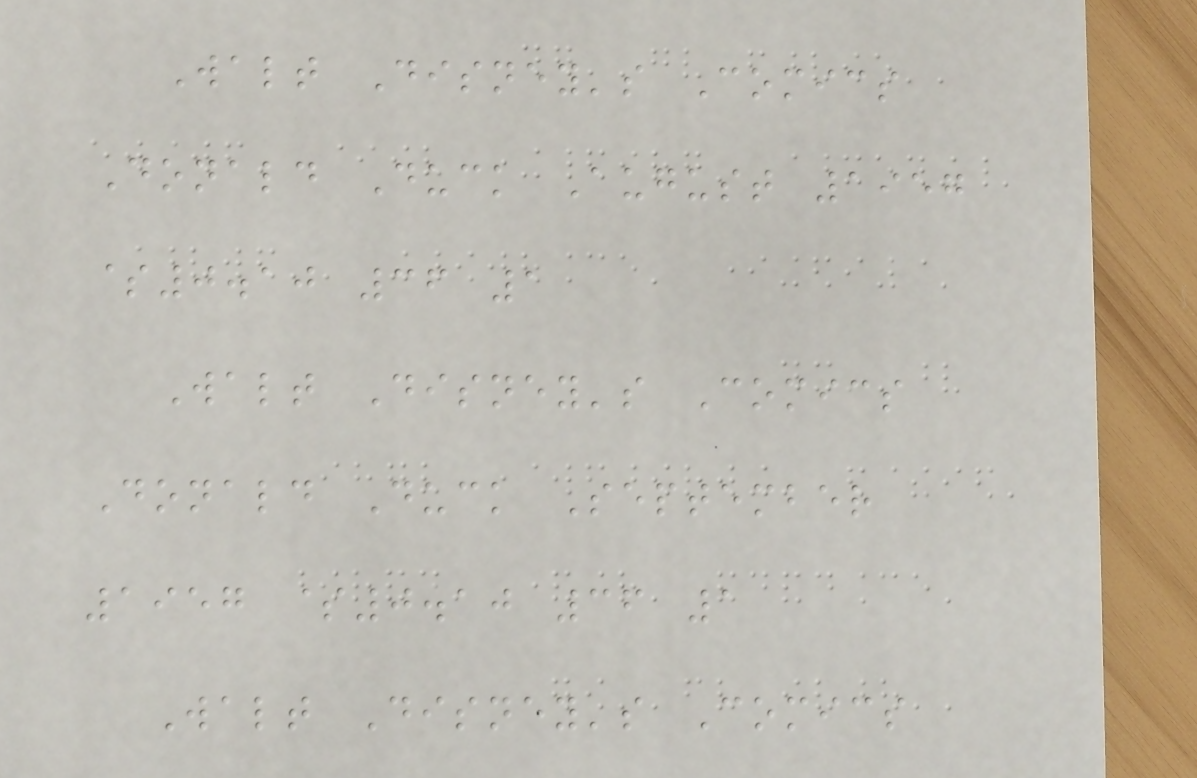Walt Disney's Comics
Donald Duck August 1957
$0.10 36 1
Walt Disney's Comics
Donald Duck September
1957 $0.10 36 1
Walt Disney's Comics
